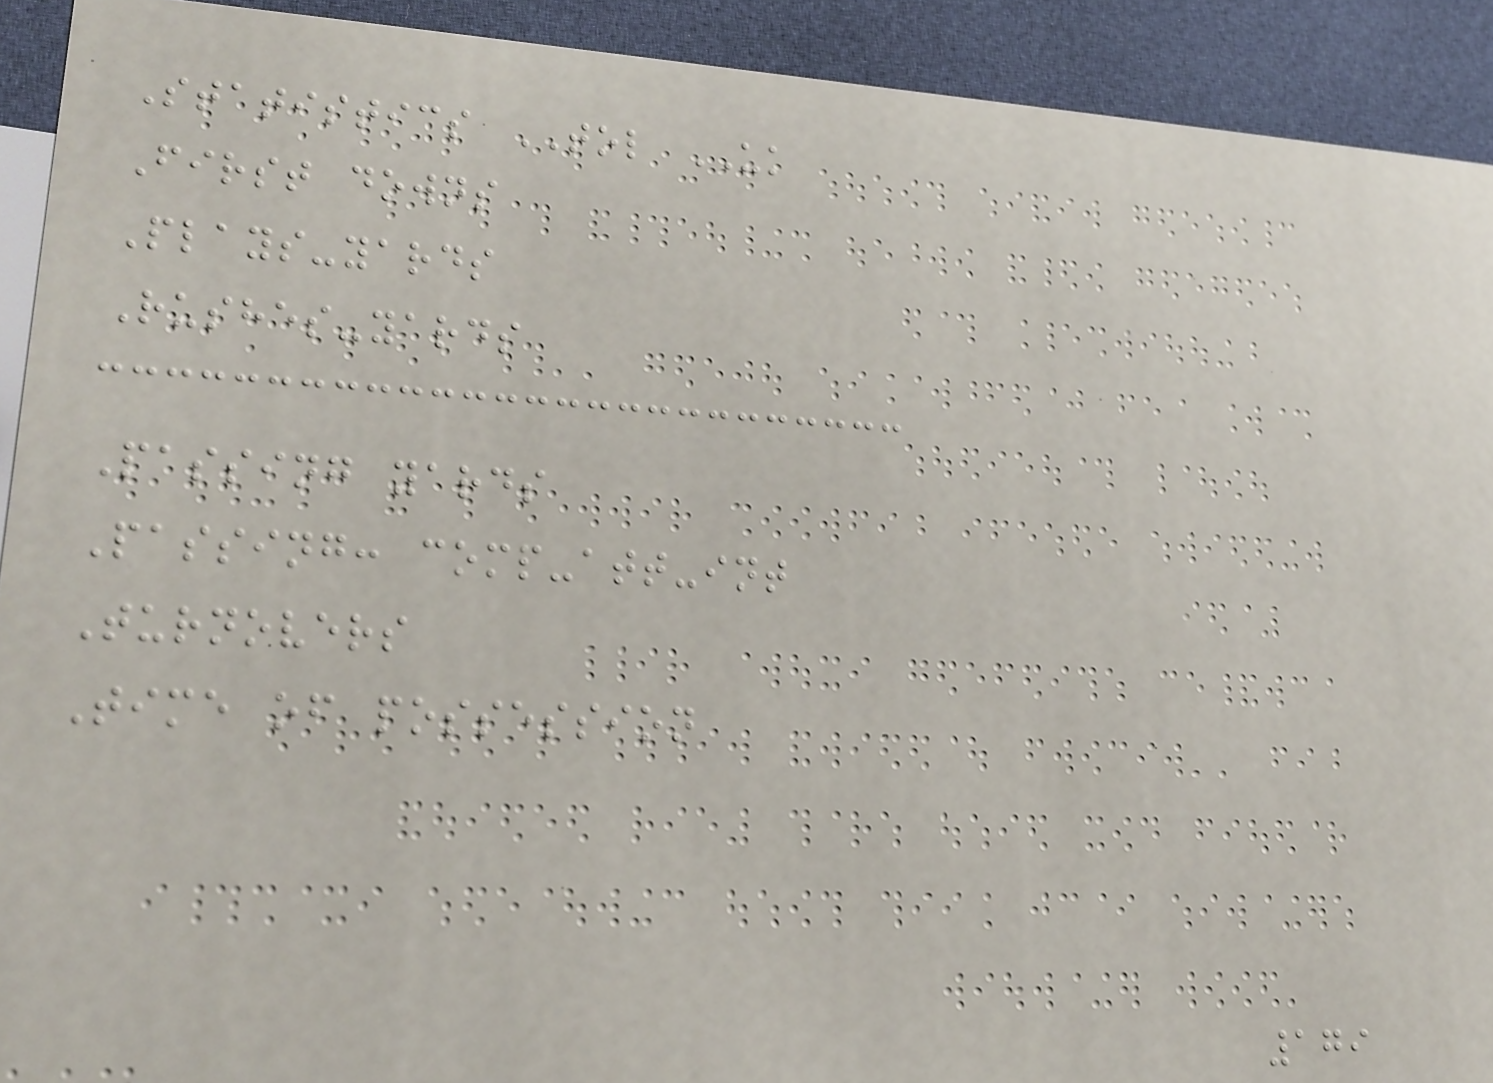Statistics TOL UK
First downs
Plays-yards
Rushes-yards
Passing yards
Passing: comp-att-int
Turnovers
Time of possession
179
